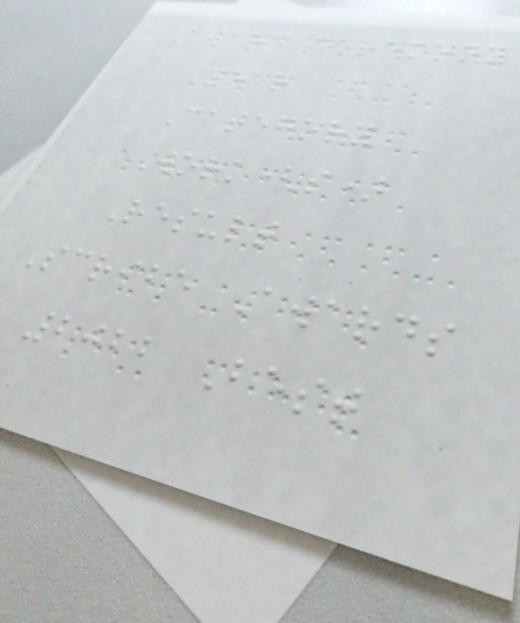Award ceremony
Year
Category
Work(s)
Result
Scribe Awards
2022 Best
